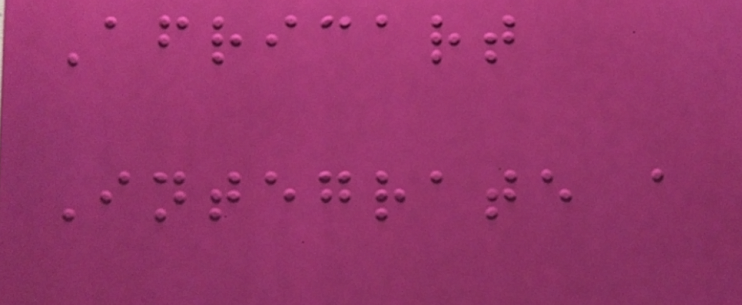Africart
Integrate a
